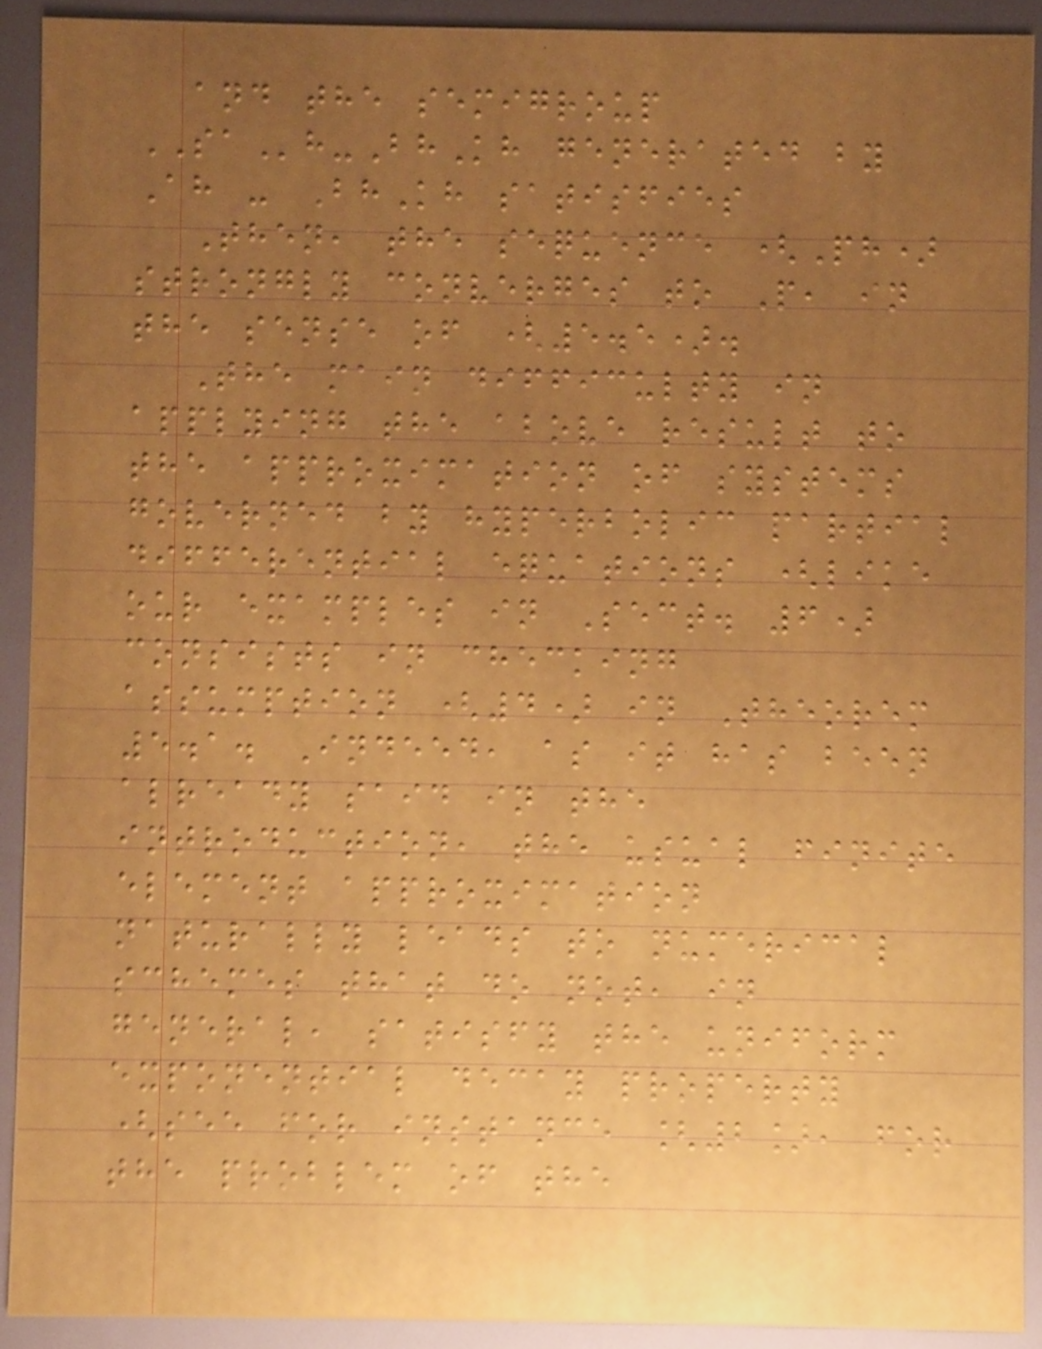and the semigroup
SAh-BhKh generated by
Ah - BhKh satisfies
Then, the sequence (Ph)
strongly converges to P, in
the sense of (5.5).
The main difficulty in
applying the above result to
the approximation of systems
governed by hyperbolic partial
differential equations (like
our examples in Sect. 6)
consists in checking
assumption (4) in Theorem
5.1. Indeed, as it has been
already said in the
introduction, the usual finite
element approximation
naturally leads to numerical
schemes that do not, in
general, satisfy the uniform
exponential decay property
(see for instance [2], for
the problem of the
